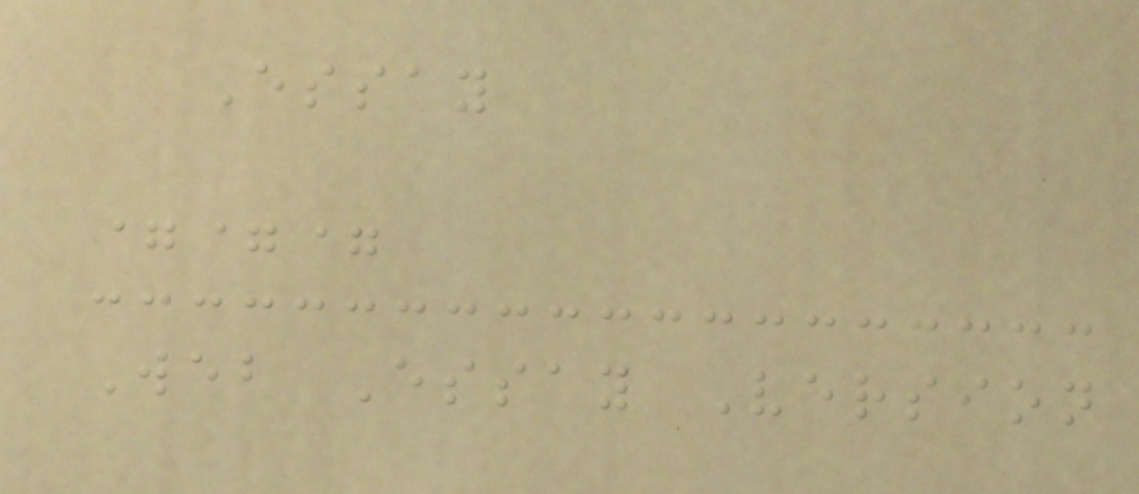Essay
===
Web Essay Version
